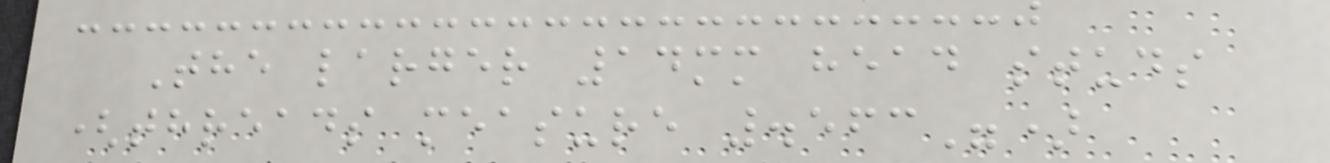The larger 14mm head studs
(threads measure .563")
